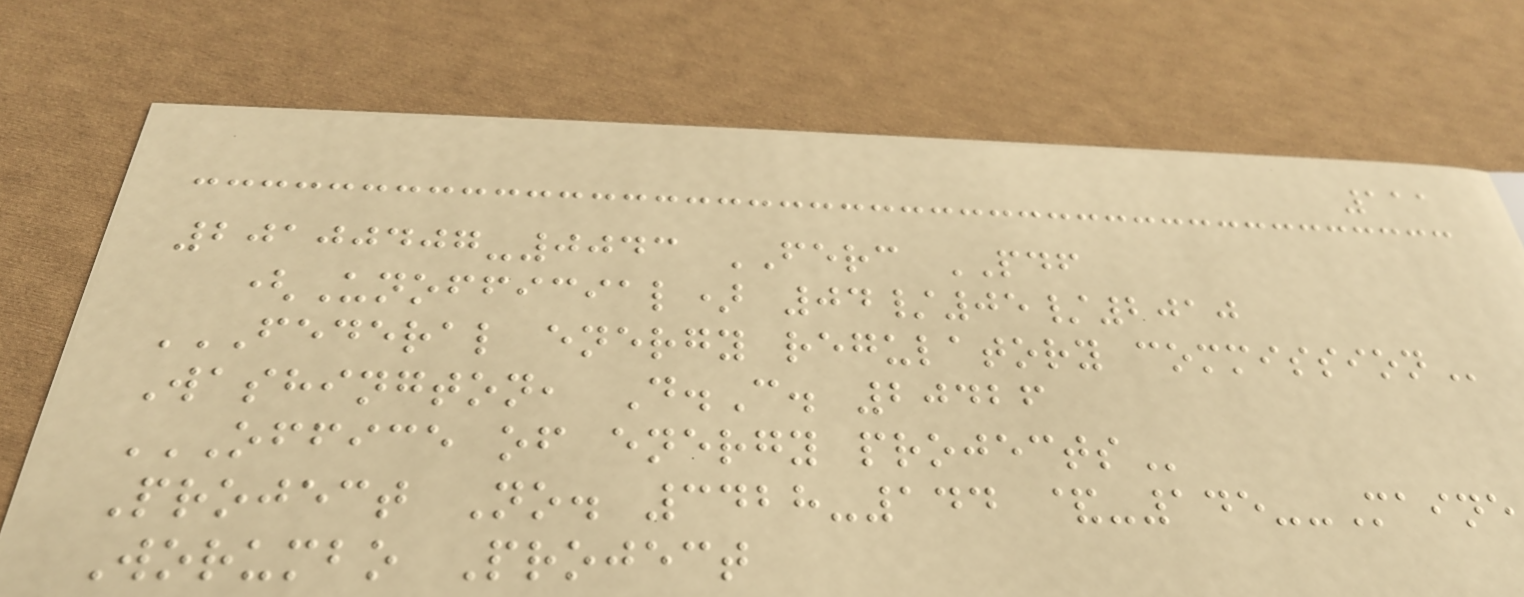111
20100407-0043 FERC PDF
(Unofficial) 04/05/2010
FEDERAL ENERGY REGULATORY COMMISSION
Washington, D.C. 20426
OFFICE OF ENERGY PROJECTS
Project No. 3428-144 &-145--Maine
Worumbo Project
